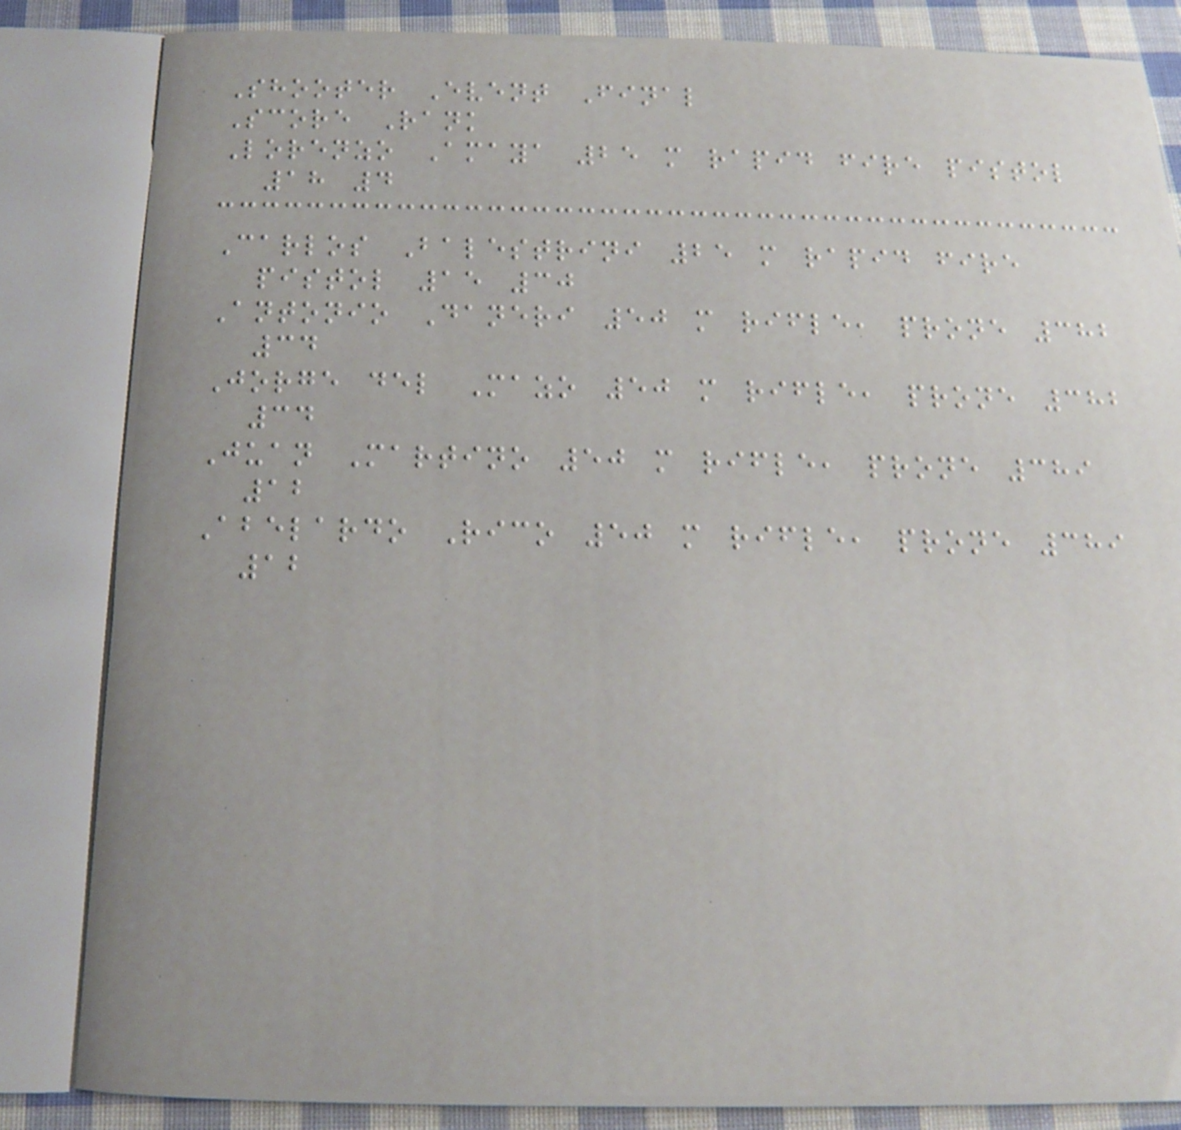Shooter Event Final
Score Rank
Lorenzo Amaya 25 m rapid fire pistol
18 4
Carlos Balestrini 25 m rapid fire
pistol 15 30
Antonio Daneri 50 m rifle, prone 382
34
Jorge del Mazo 50 m rifle, prone 382
34
Juan Martino 50 m rifle, prone 389
12
Abelardo Rico 50 m rifle, prone 389
12
